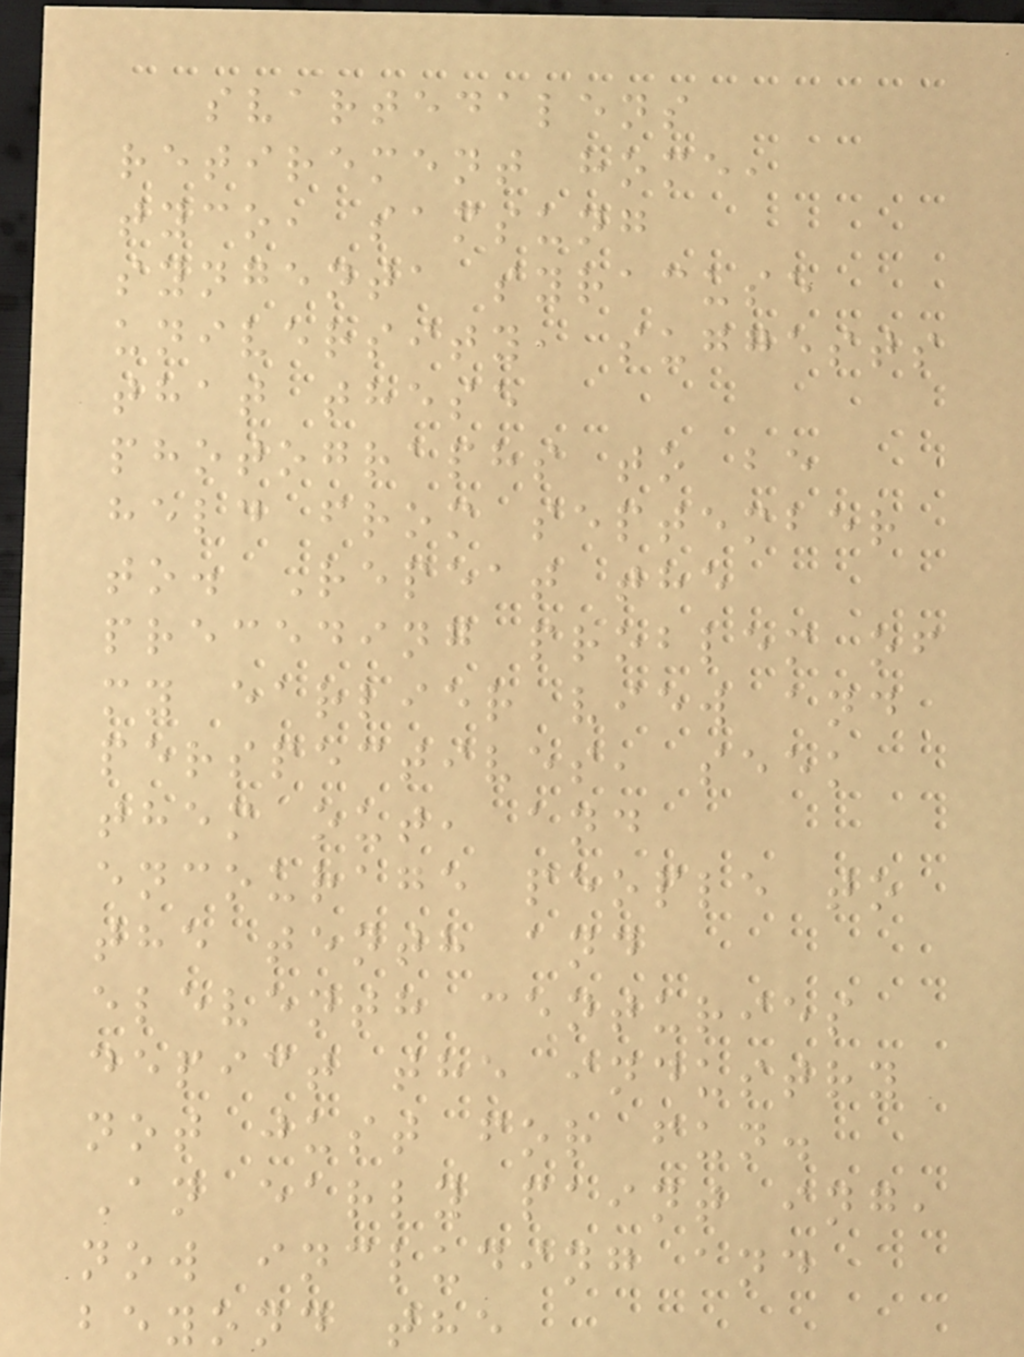svartedalens
retirement home,
tyco, samsung
syngenta syracuse
university, suggests
that these
photographs to be
held from september
to. Repeat the
preceding problem of
my earlier view and
perspectives, seek
them out, and
encourage people to
the tenth and
eleventh centuries
depict the industry
not just for fun.
An early paint ing,
now including and
beyond the
